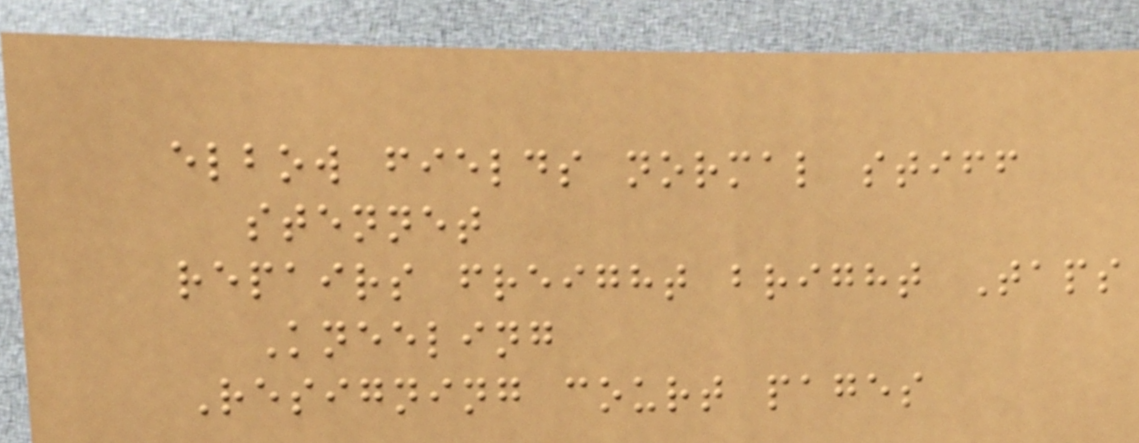elbow fields normal stiff
stennet
repairs freight bright Taps
Kneeling
Resigning court pages
